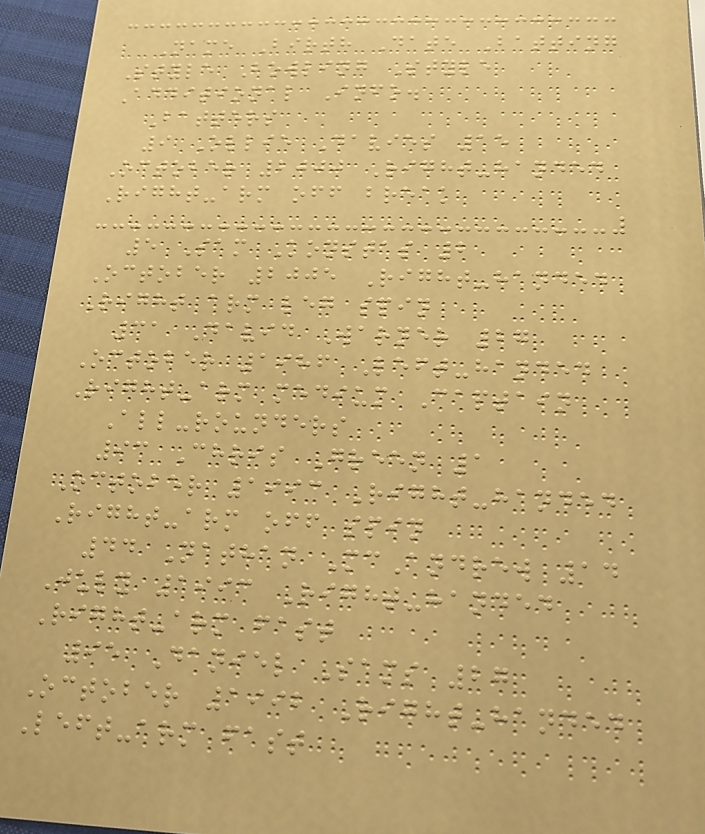Name Birth Date Batting
Style Bowling Style
Additional Info.
Batters
9 Ollie Davies 15
October 2000 Right-handed
Right-arm off break
5 Sam Konstas 2
October 2005 Right-handed
Right arm leg spin
31 David Warner 27
October 1986 Left-handed
Right-arm medium Captain
All-rounders
93 Chris Green 1
October 1993 Right-handed
Right-arm off spin
44 Nathan McAndrew 14
July 1993 Right-handed
Right-arm fast
95 Daniel Sams 27
October 1992 Right-handed
Left-arm fast
